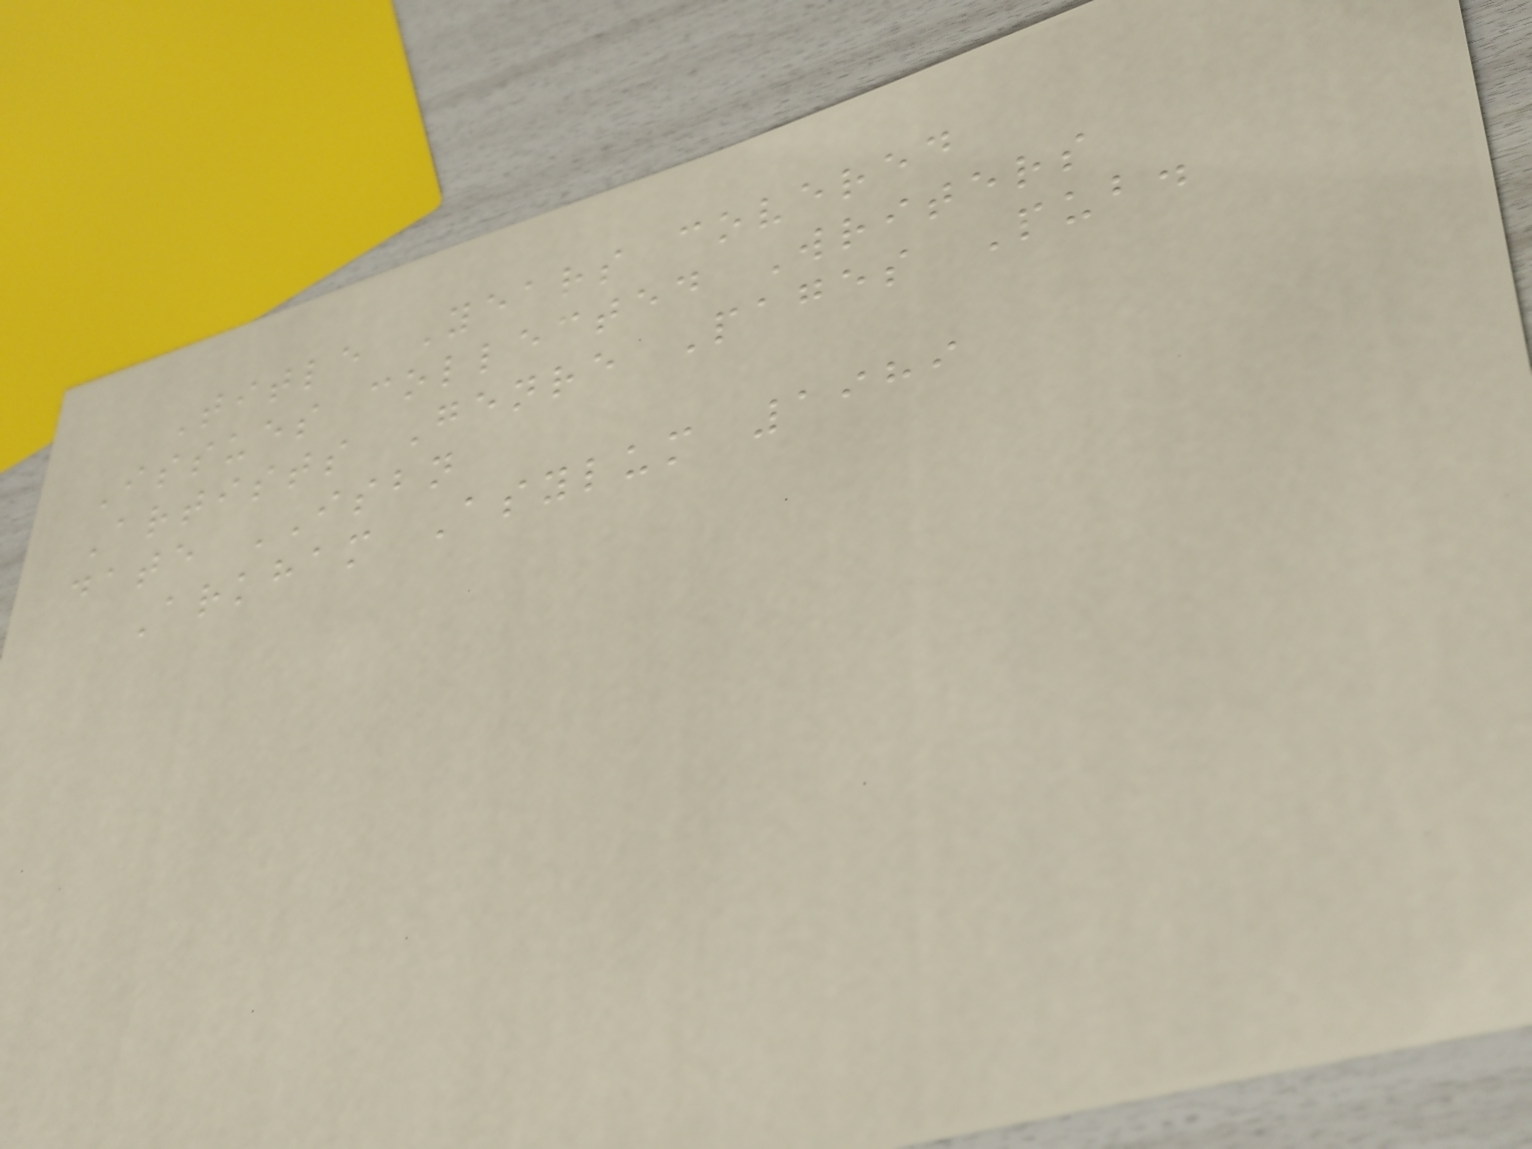Title Years covered
Issues collected Writers
Artists Genre Pages Pub.
date ISBN
Arkham Asylum 1989
